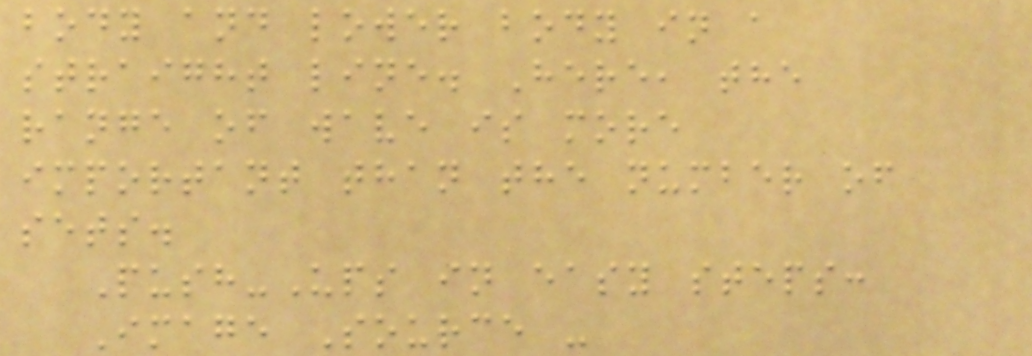body and lower body in a
straight line. Here, the
range of wave is more
important than the number of
sets.
Push-Ups in easy steps:
Image Source -
